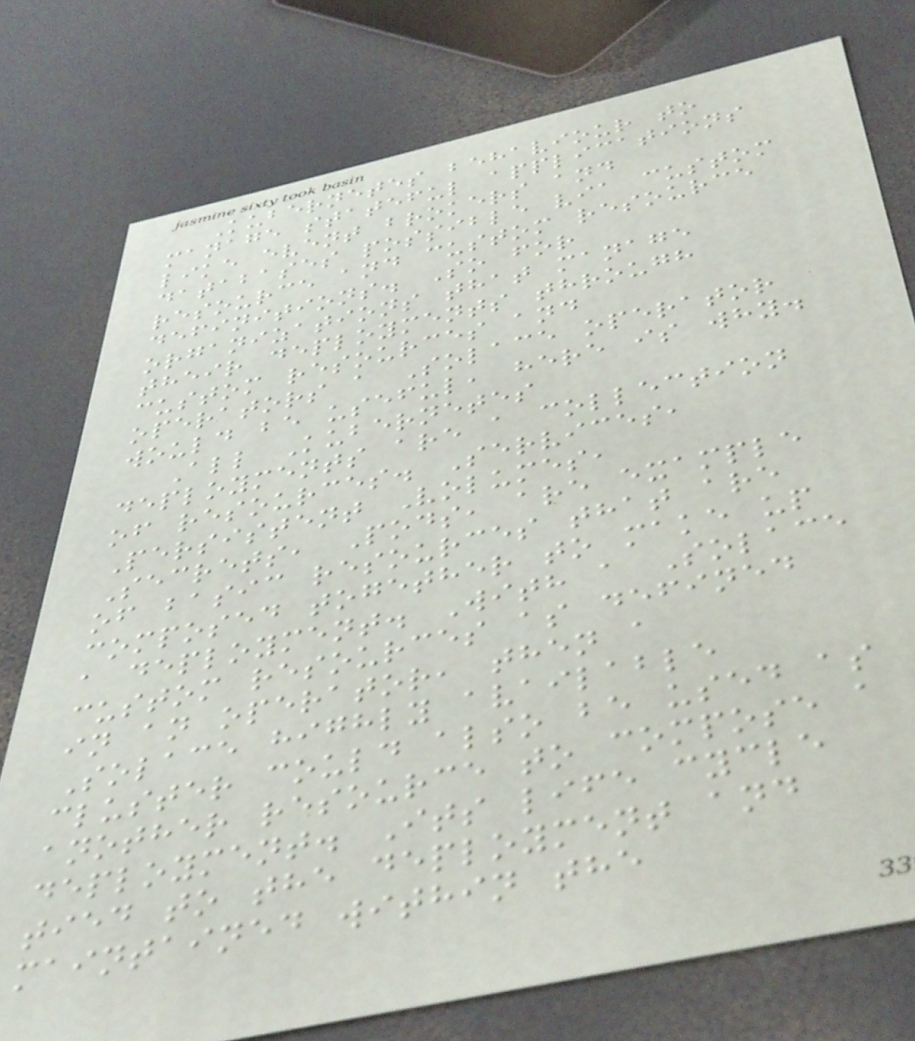Kubernetes behaviour to
manage stateful applications
like event brokers and
databases possible via custom
resource and custom resource
definitions. So for
organizations that manage
their deployments through
custom resources and
operators a Solace operator
would be useful, here is why.
All Kubernetes
deployments are a collection
of resources. Services,
Persistent Volumes,
Secrets, Pods, are example
of basic resources that are
composed together to make up
a deployment. With a Solace
custom resources as defined
in an operator, then a
Solace highly available
cluster could also be used as
another resource to compose a
deployment. Its life cycle
tied to the deployment and
maintained within the
